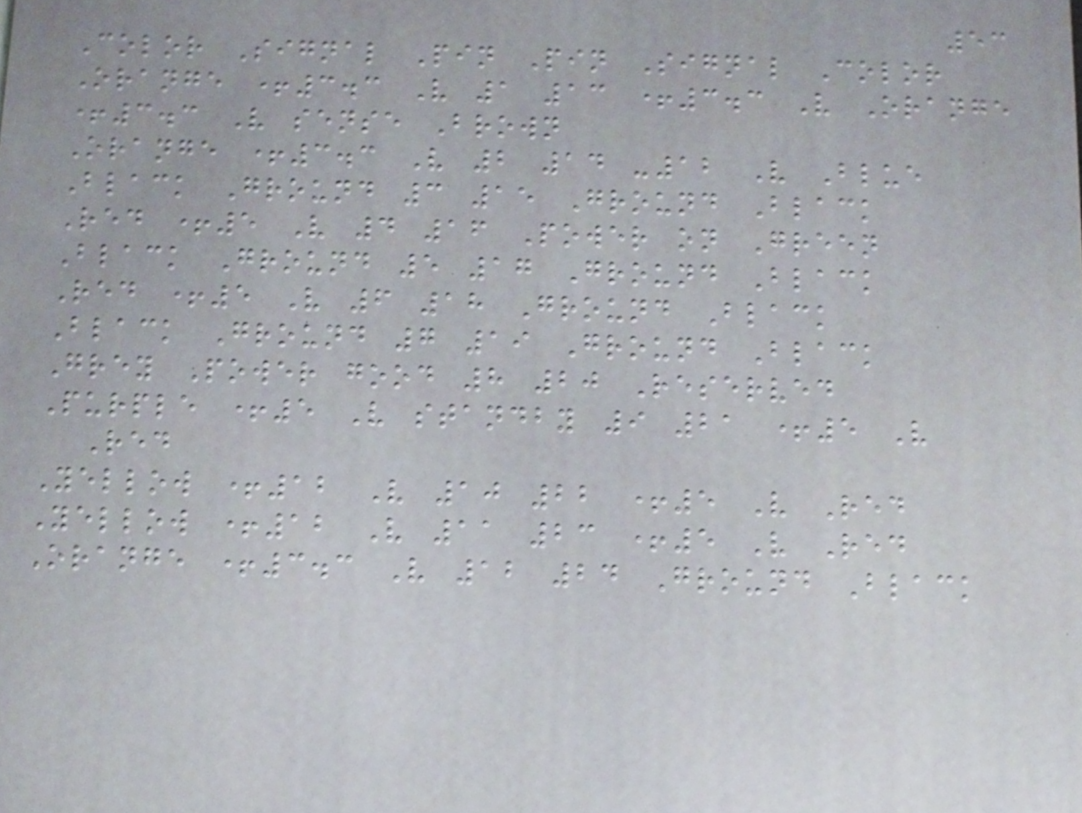53
Color Signal Pin Pin Signal Color
Orange +3.3 V 1 13 +3.3 V Orange
+3.3 V sense Brown
Orange +3.3 V 2 14 -12 V Blue
Black Ground 3 15 Ground Black
Red +5 V 4 16 Power on Green
Black Ground 5 17 Ground Black
Red +5 V 6 18 Ground Black
Black Ground 7 19 Ground Black
Grey Power good 8 20 Reserved
Purple +5 V standby 9 21 +5 V
Red
Yellow +12 V 10 22 +5 V Red
Yellow +12 V 11 23 +5 V Red
Orange +3.3 V 12 24 Ground Black
